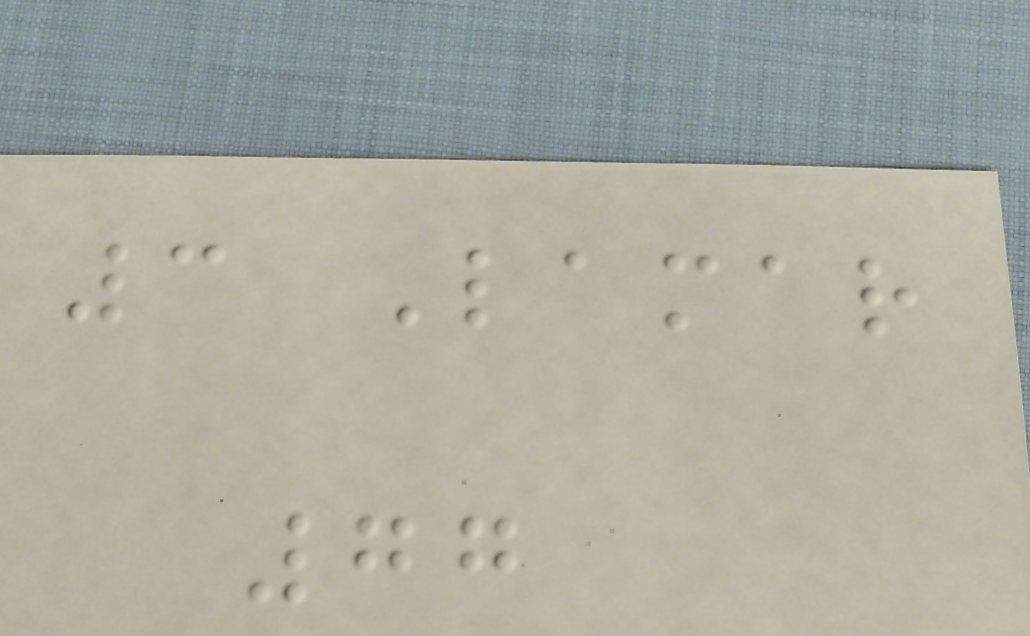3 Lamar
77
